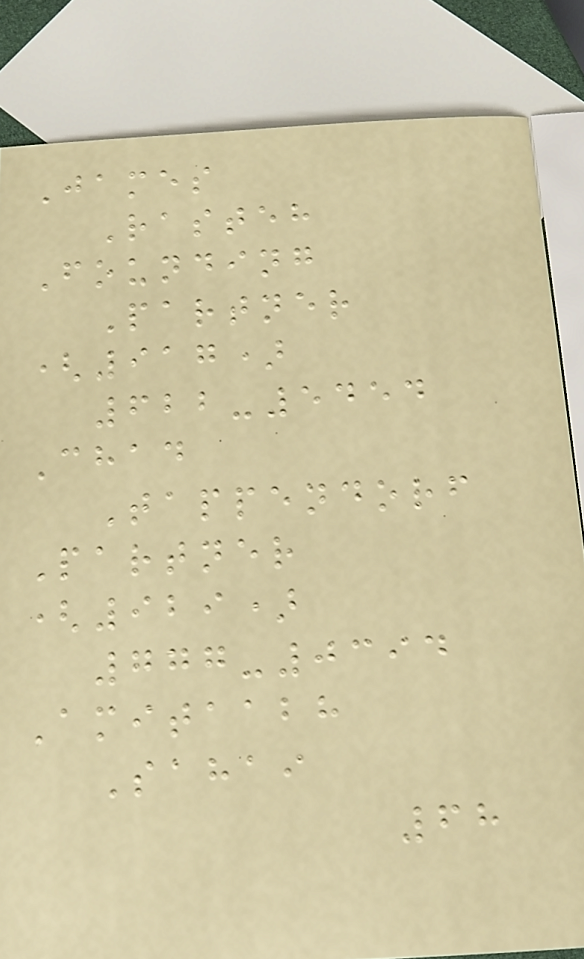James
Rasteh
Founding
Partner
(917)
622-5454
Chad
Tappendorf
Partner
(929)
777-0394
Amitaabh
Sahai
68
